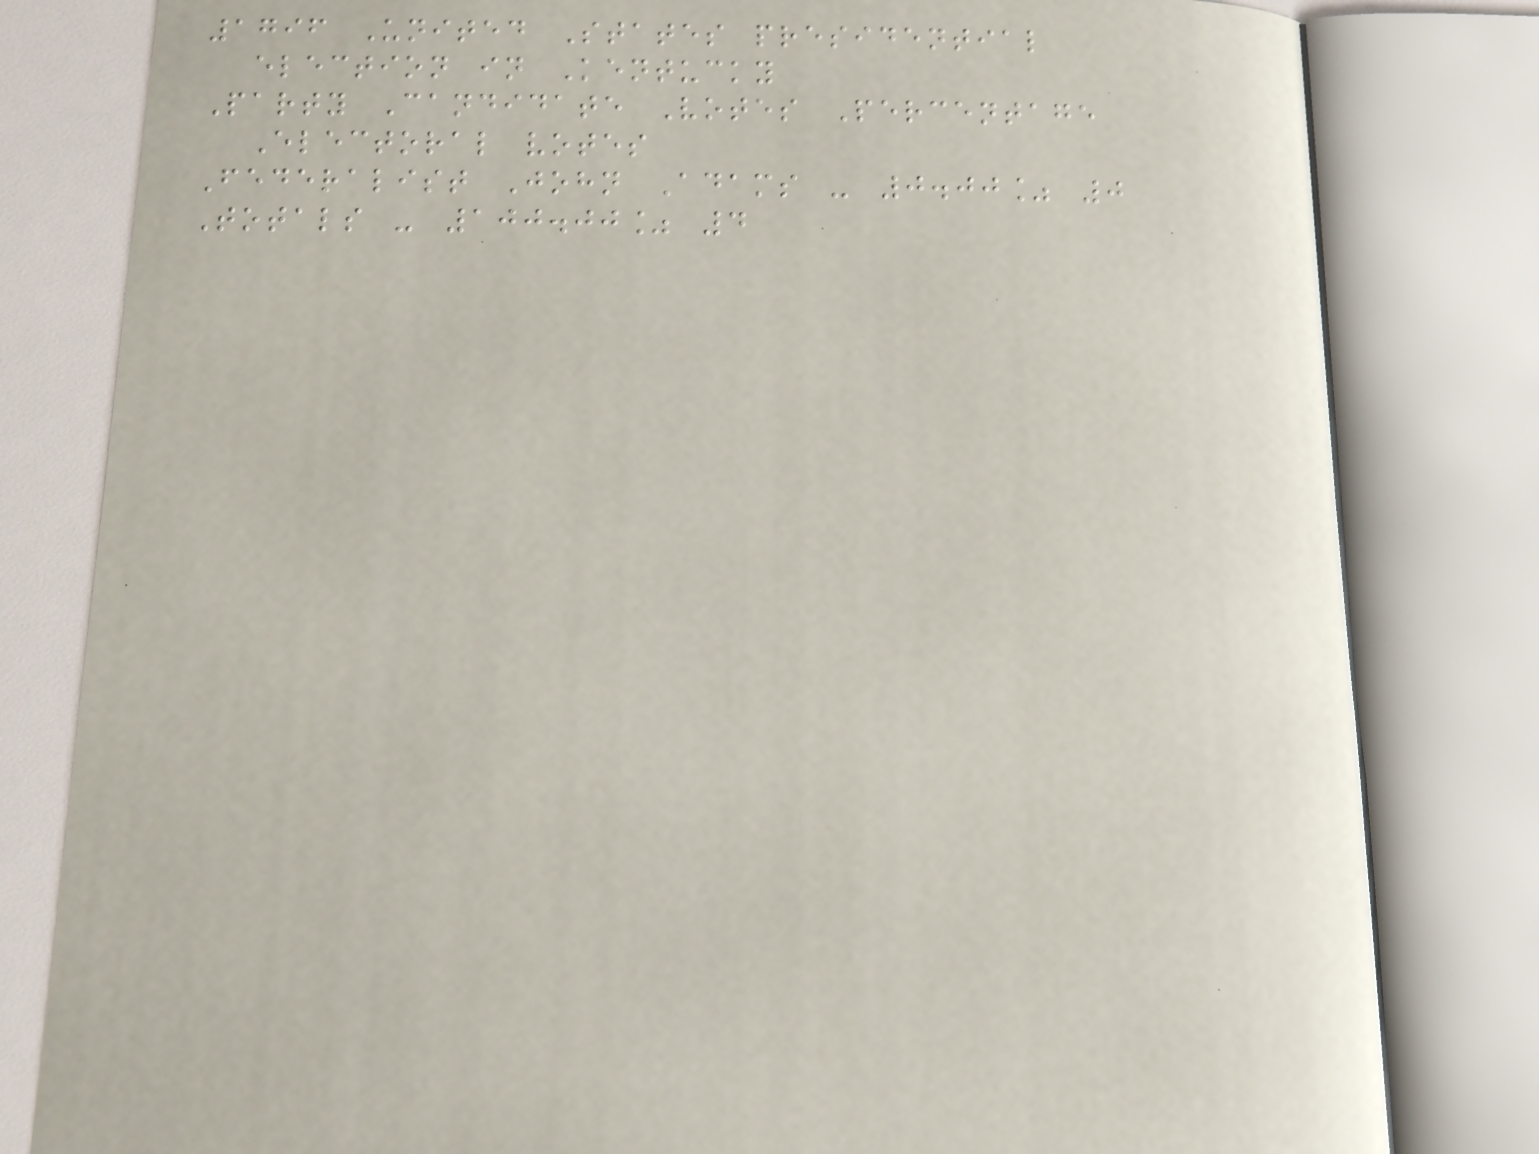1796 United States presidential
election in Kentucky
Party Candidate Votes Percentage
Electoral votes
Federalist John Adams - 0.00% 0
Totals - 100.00% 4
